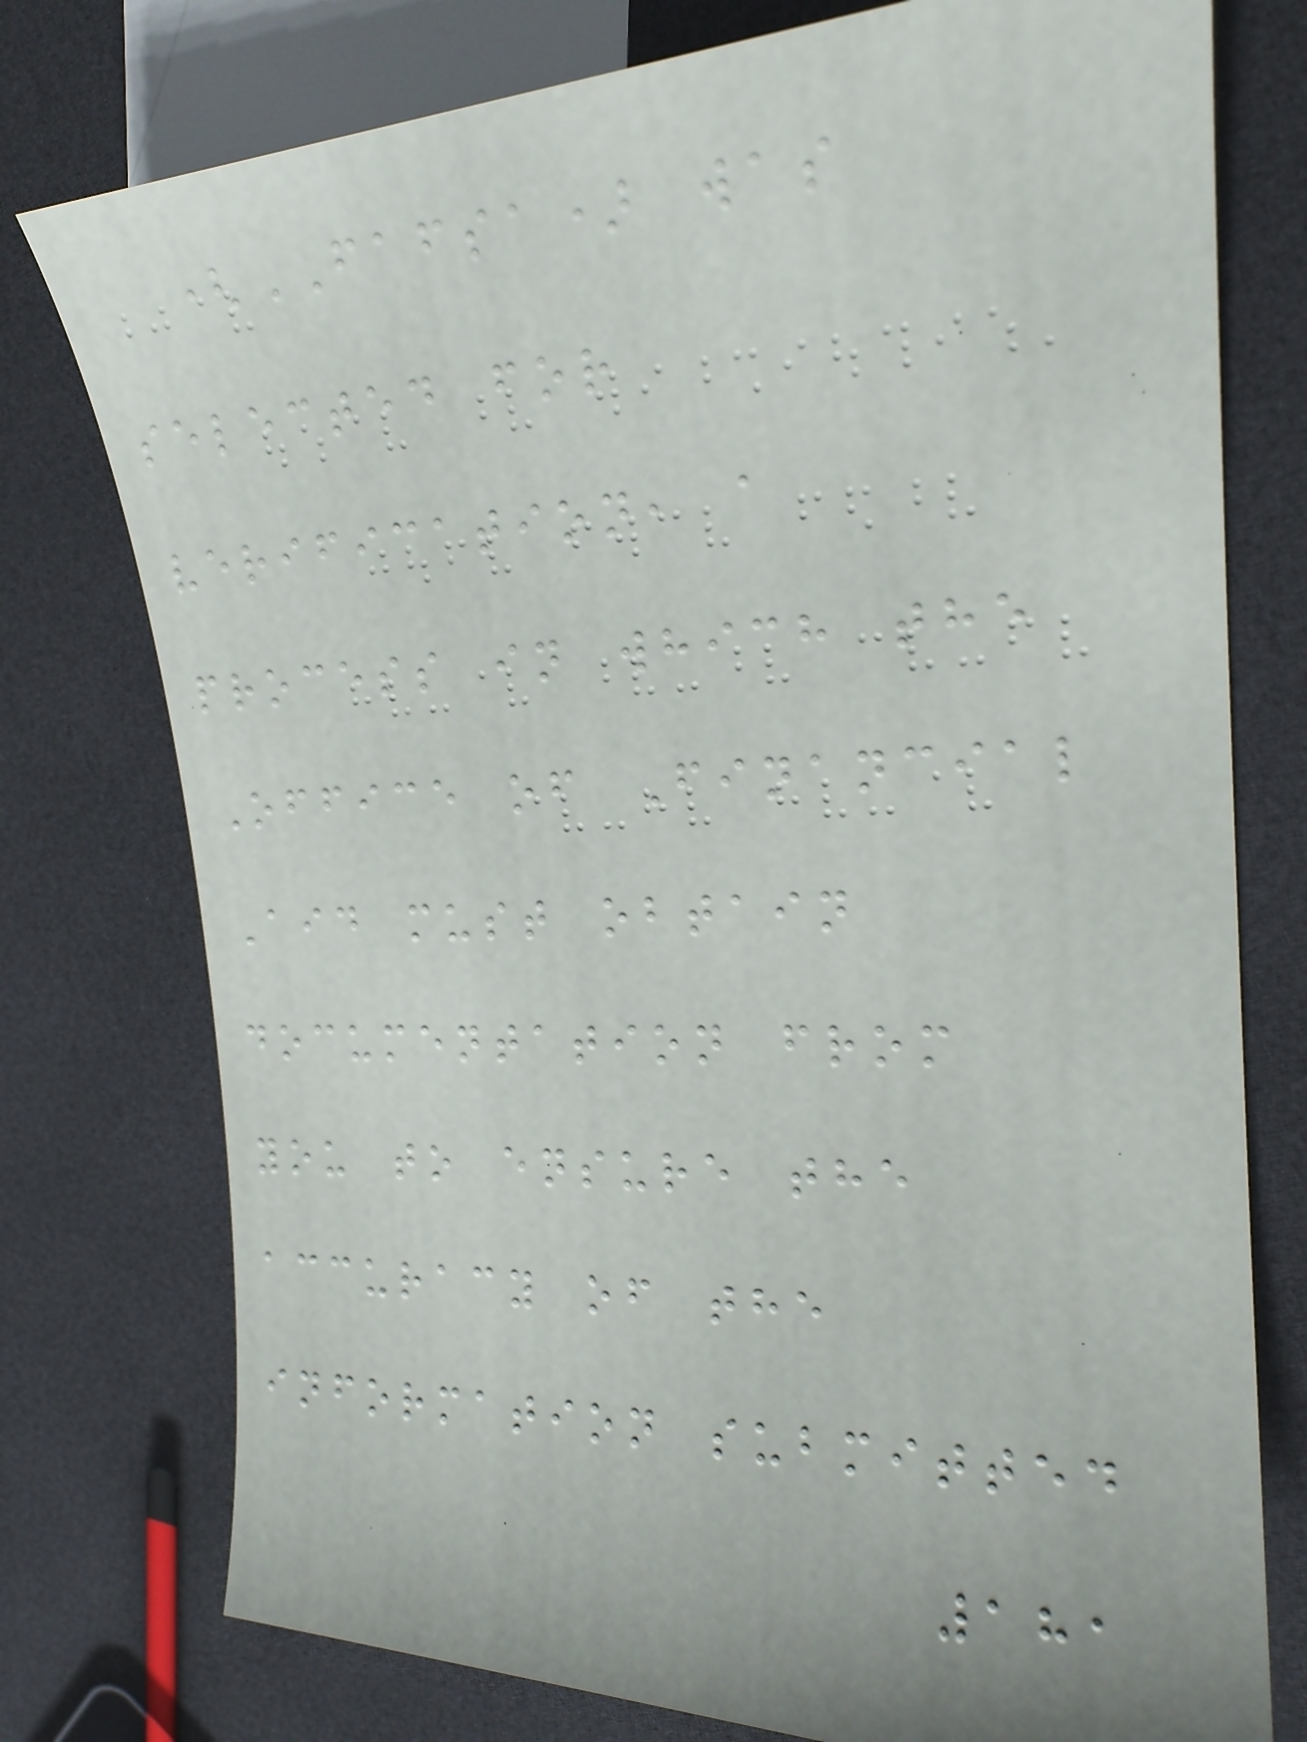(FAFSA) was
selected for
verification, a
process in which the
Office of Financial
Aid must obtain
documentation from
you to ensure the
accuracy of the
information submitted
181
